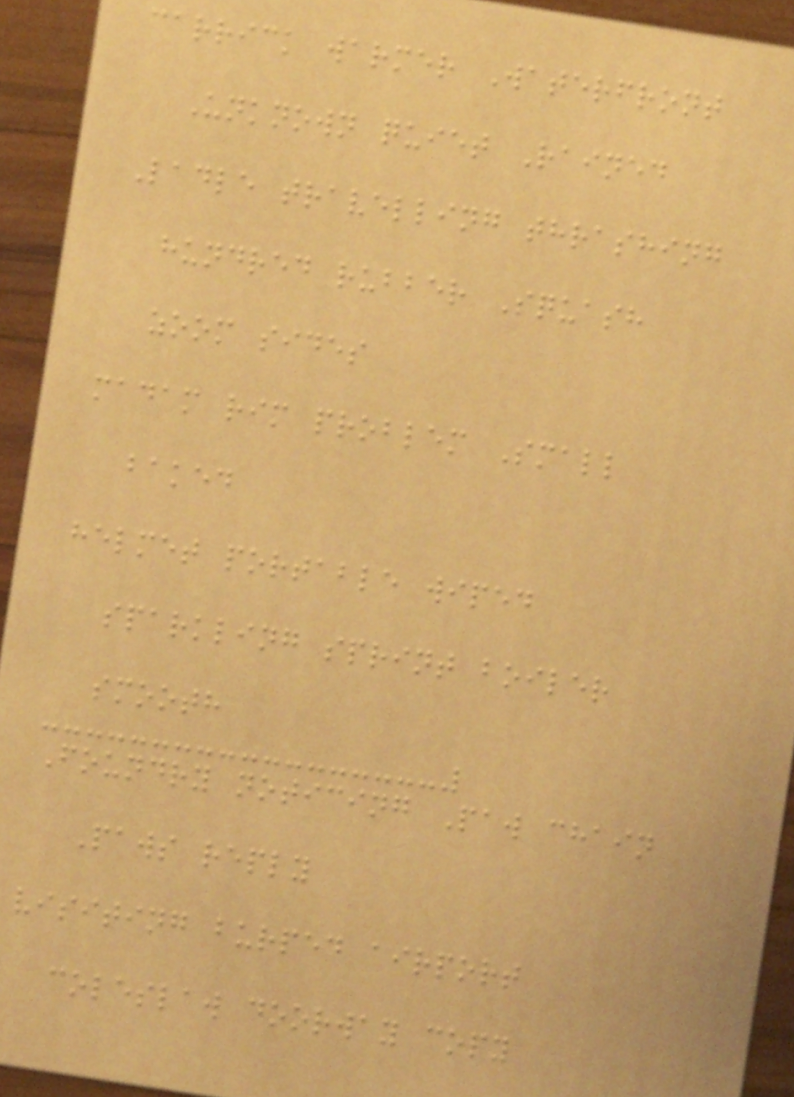carrick warmer Waterfront
Unknown quiet Rained
Ladle travelling thrashing
hundred rubber Squash
zoom sides
madam rim problem Small
baked
helmet portable wiped
sparkling sprint boiler
smooth
Foundry noticing Paw chain
Paws reply
visiting burped airport
coleslaw doorway copy
